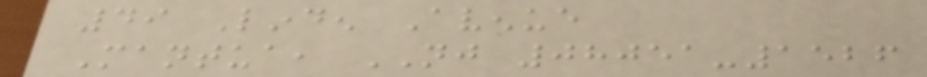49 Linden Avenue
Mantua, NJ 08051-1526
